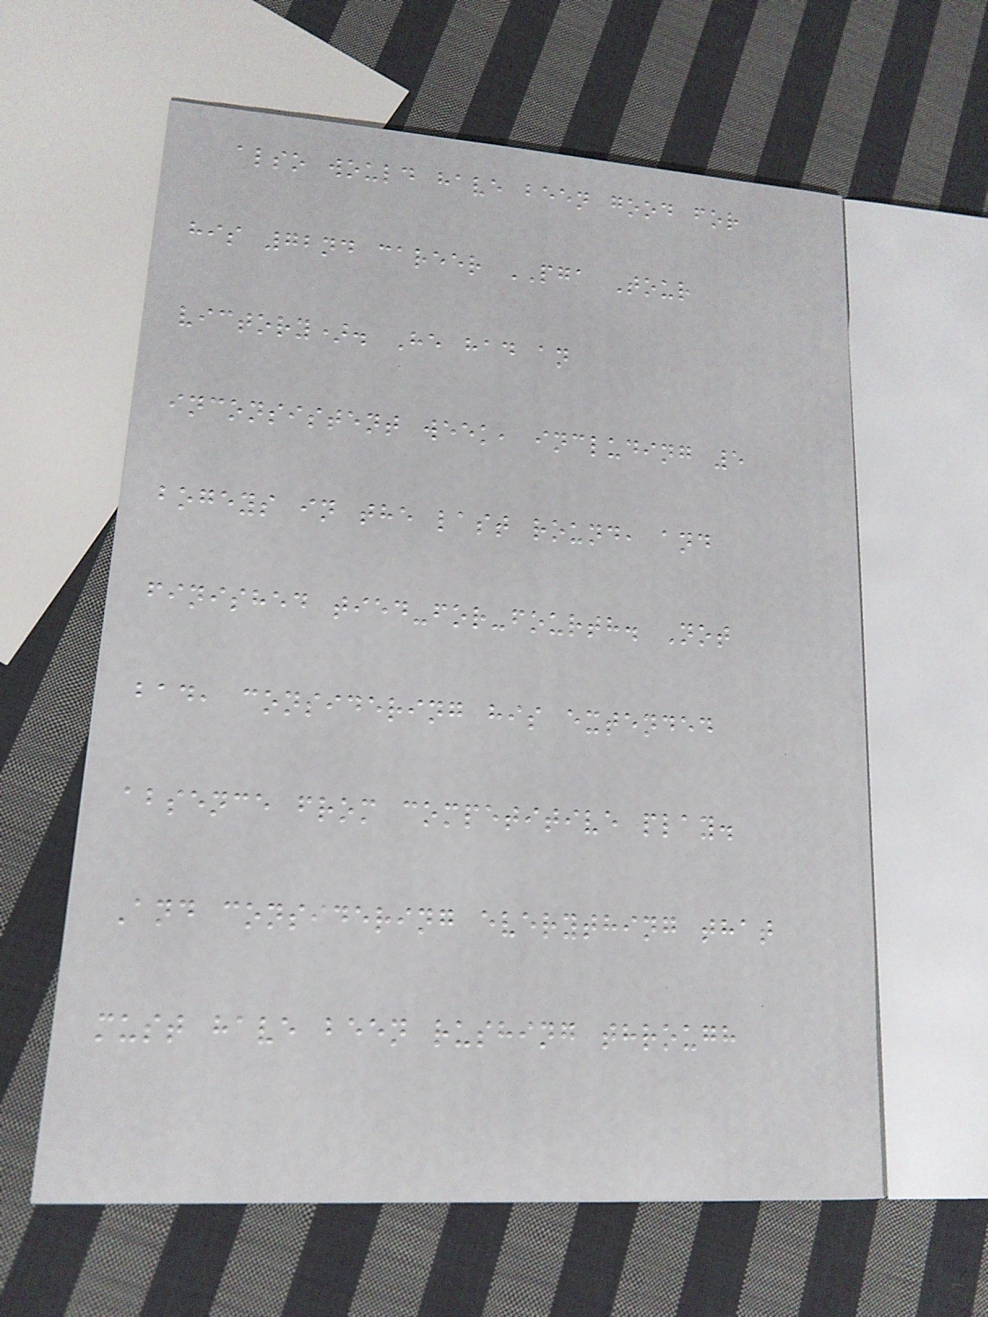also would have been good for
his 72nd career PGA Tour
victory). He had an
inconsistent week, including 5
bogeys in the last round, and
finished tied-for-fourth. Not
bad, considering his extended
absence from competitive play.
And considering everything that
must have been rushing through
